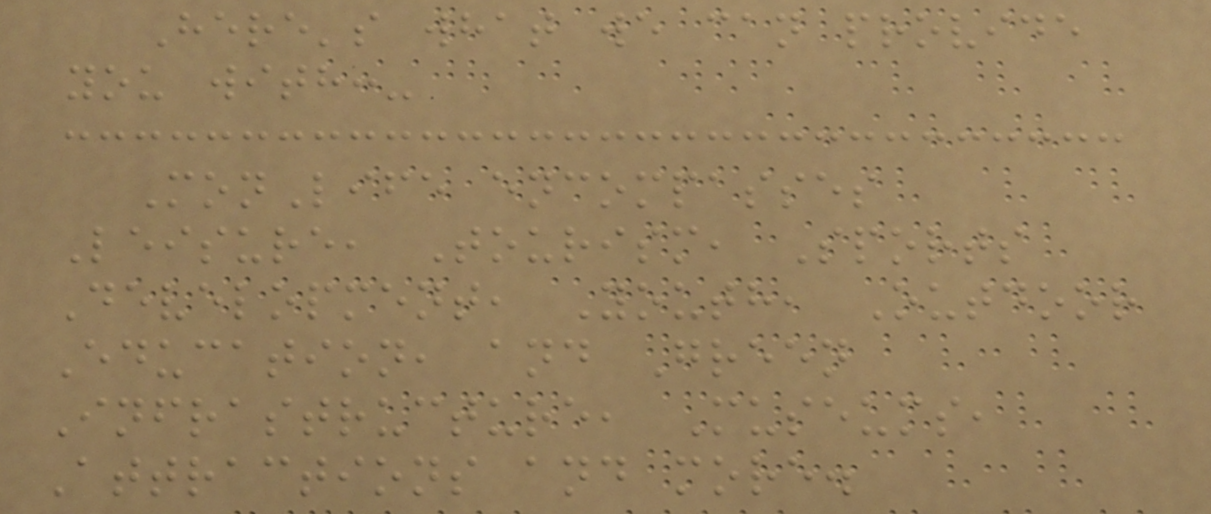Here's what we can provide
you with:-
MonLife encompasses
Leisure, Tourism, Sports
Development, Youth, Outdoor
Education, and Green
Infrastructure, Museums,
Attractions and more.
